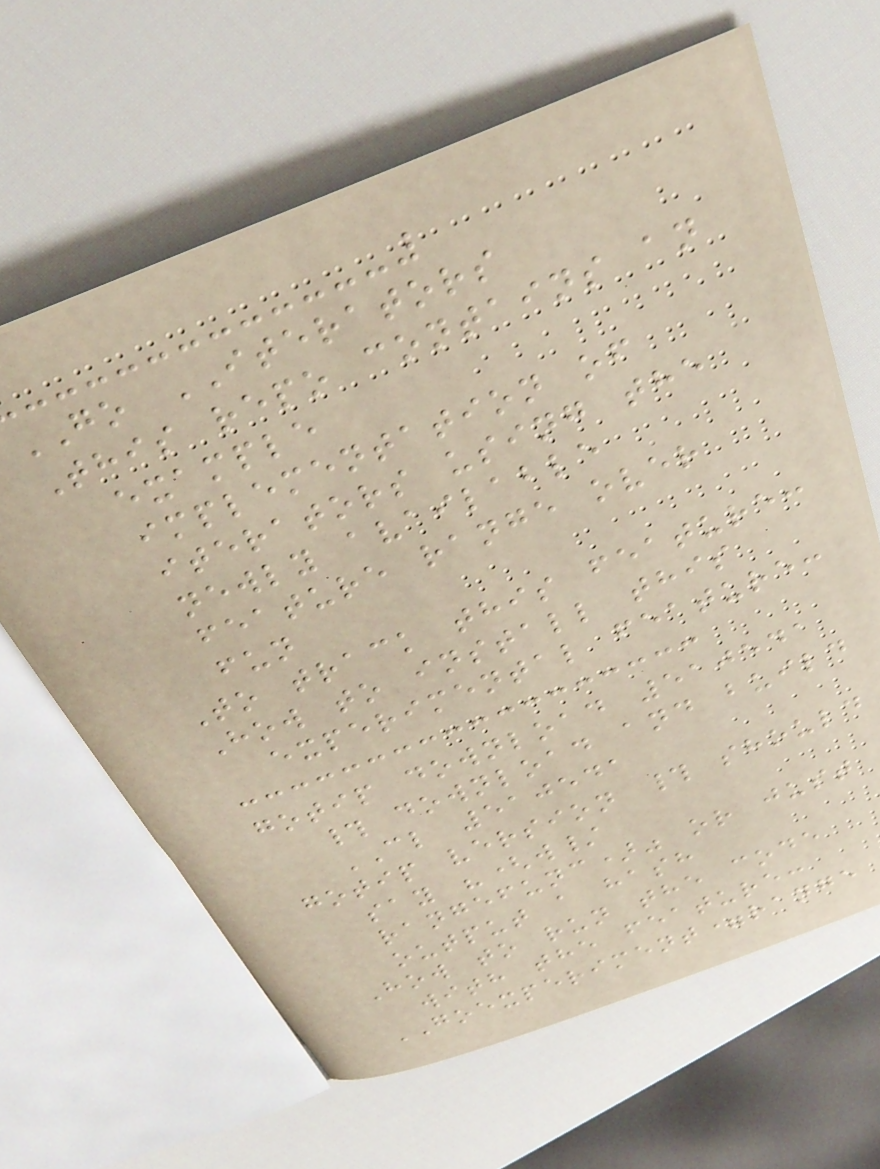GO ITERATORS
This repo contains an
example
implementation of
iterators using the
newly available
feature range over
fun
To track this feature:
How to install this
experimental feature:
gotip download 510541
# download and build
CL 510541
gotip version # should
say "(w/
rangefunc)" or just
output a hash
How to run the code
with the feature:
GOEXPERIMENT=range
